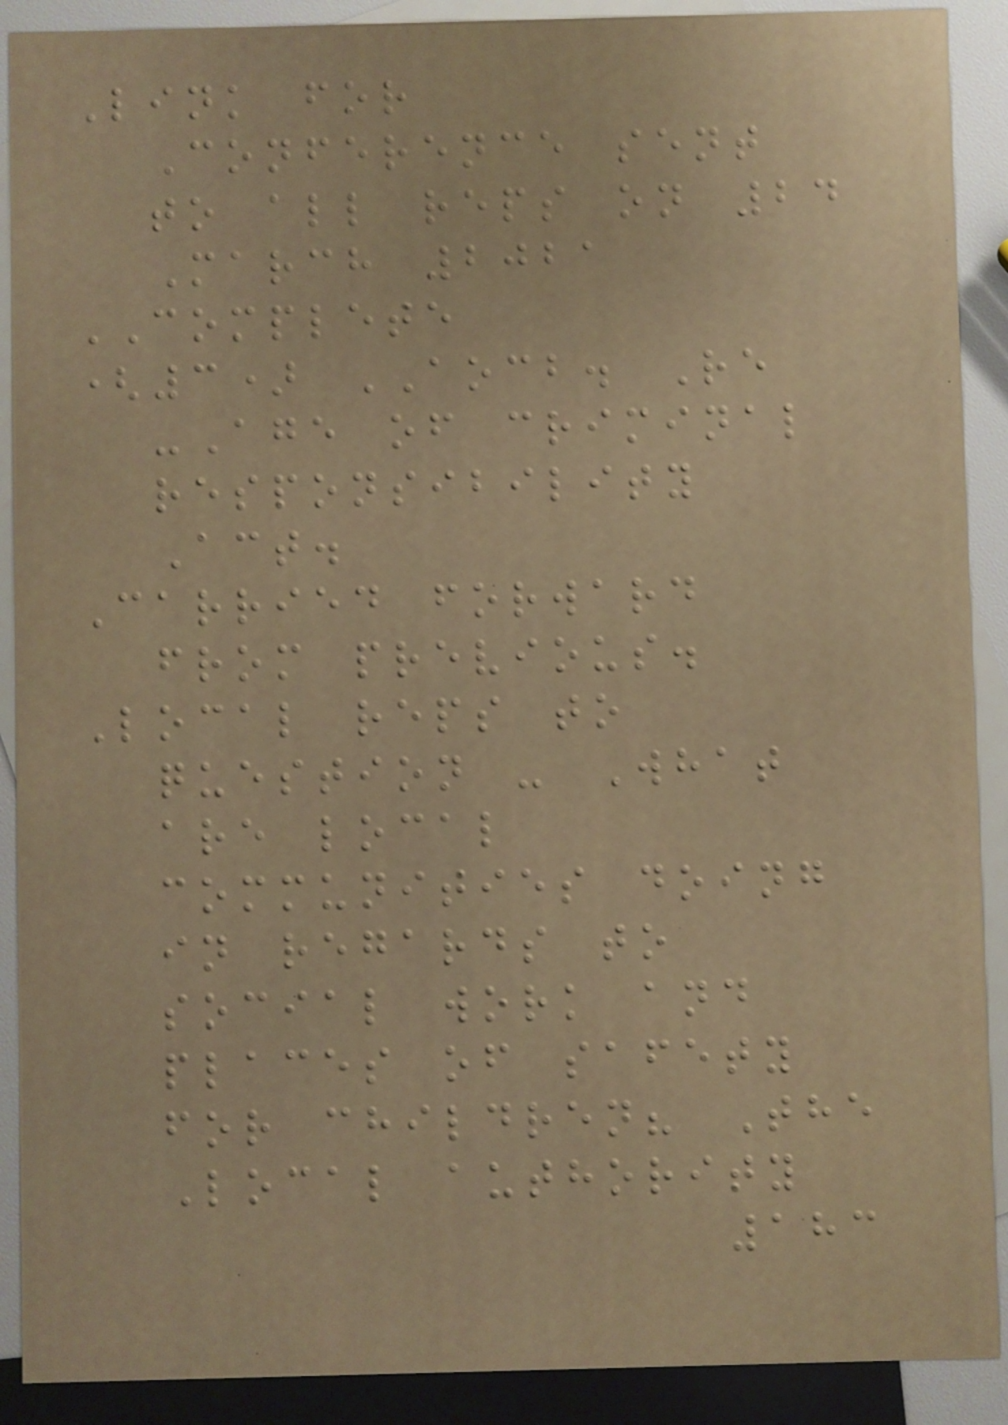Link for
Conference sent
to all reps on 24
March 2021
COMPLETE
(3) AOCB. Re
-Age of criminal
responsibility
Act.
Carried forward
from previous.
Local reps to
question - What
are local
communities doing
in regards to
social work and
places of safety
for children? The
Local authority
183
